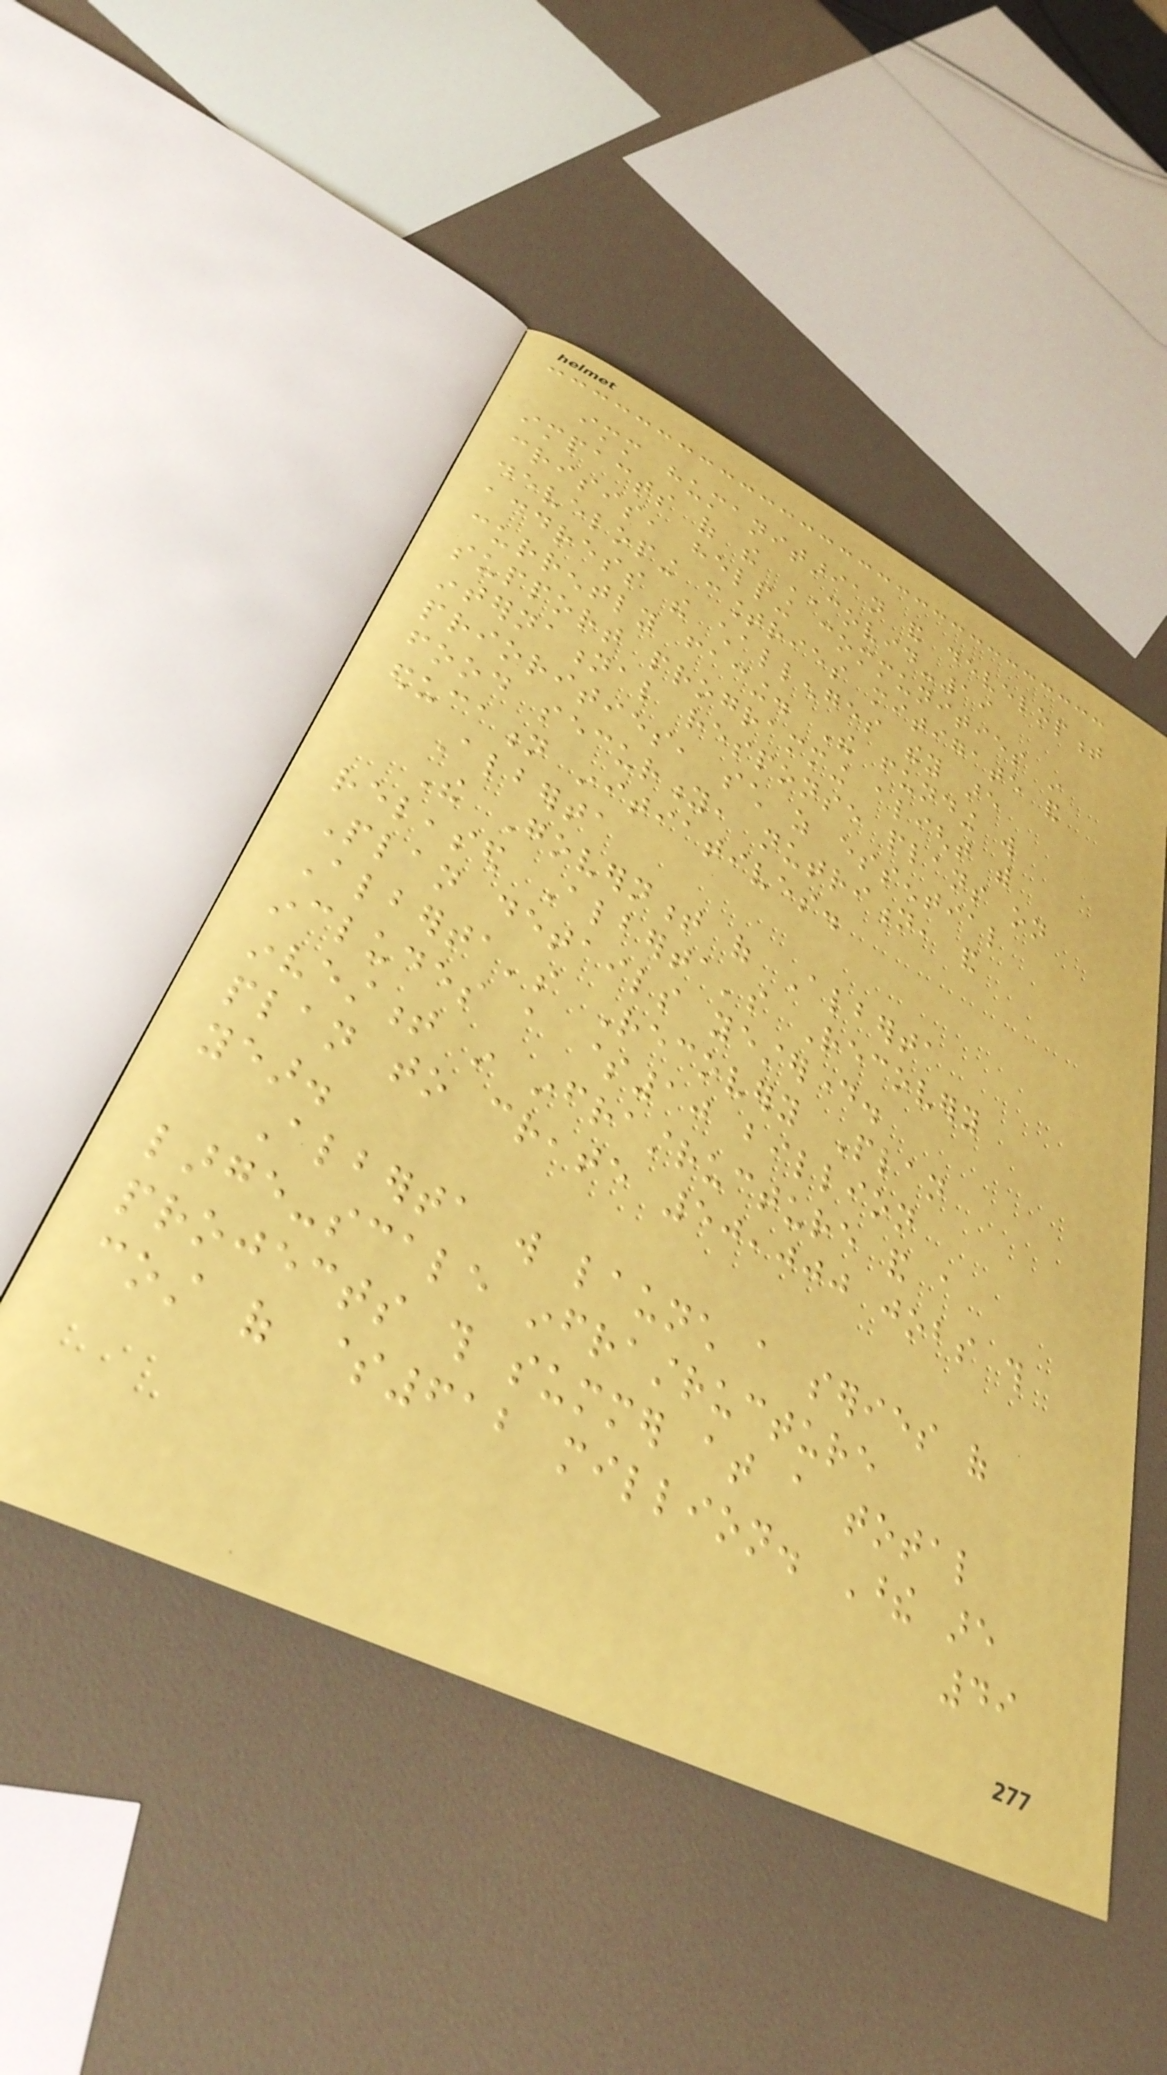immediate humanitarian and development
impacts of the COVID-19
crisis, helping communities in
developing countries mitigate and
address the challenges they are
currently facing. The funding will
support programming alight with
international response plans on
priorities, such as essential
food security, nutrition, and
education initiatives.
Alberta
The Government of Alberta
released Alberta's Recovery
Plan details yesterday.
Alberta's Recovery Plan
includes a $10 billion
investment in infrastructure and a
plan to create 50,000 jobs this
year.
Alberta will launch a series of
large-scale infrastructure
projects this summer at a total
cost of $612 million. These are
49
